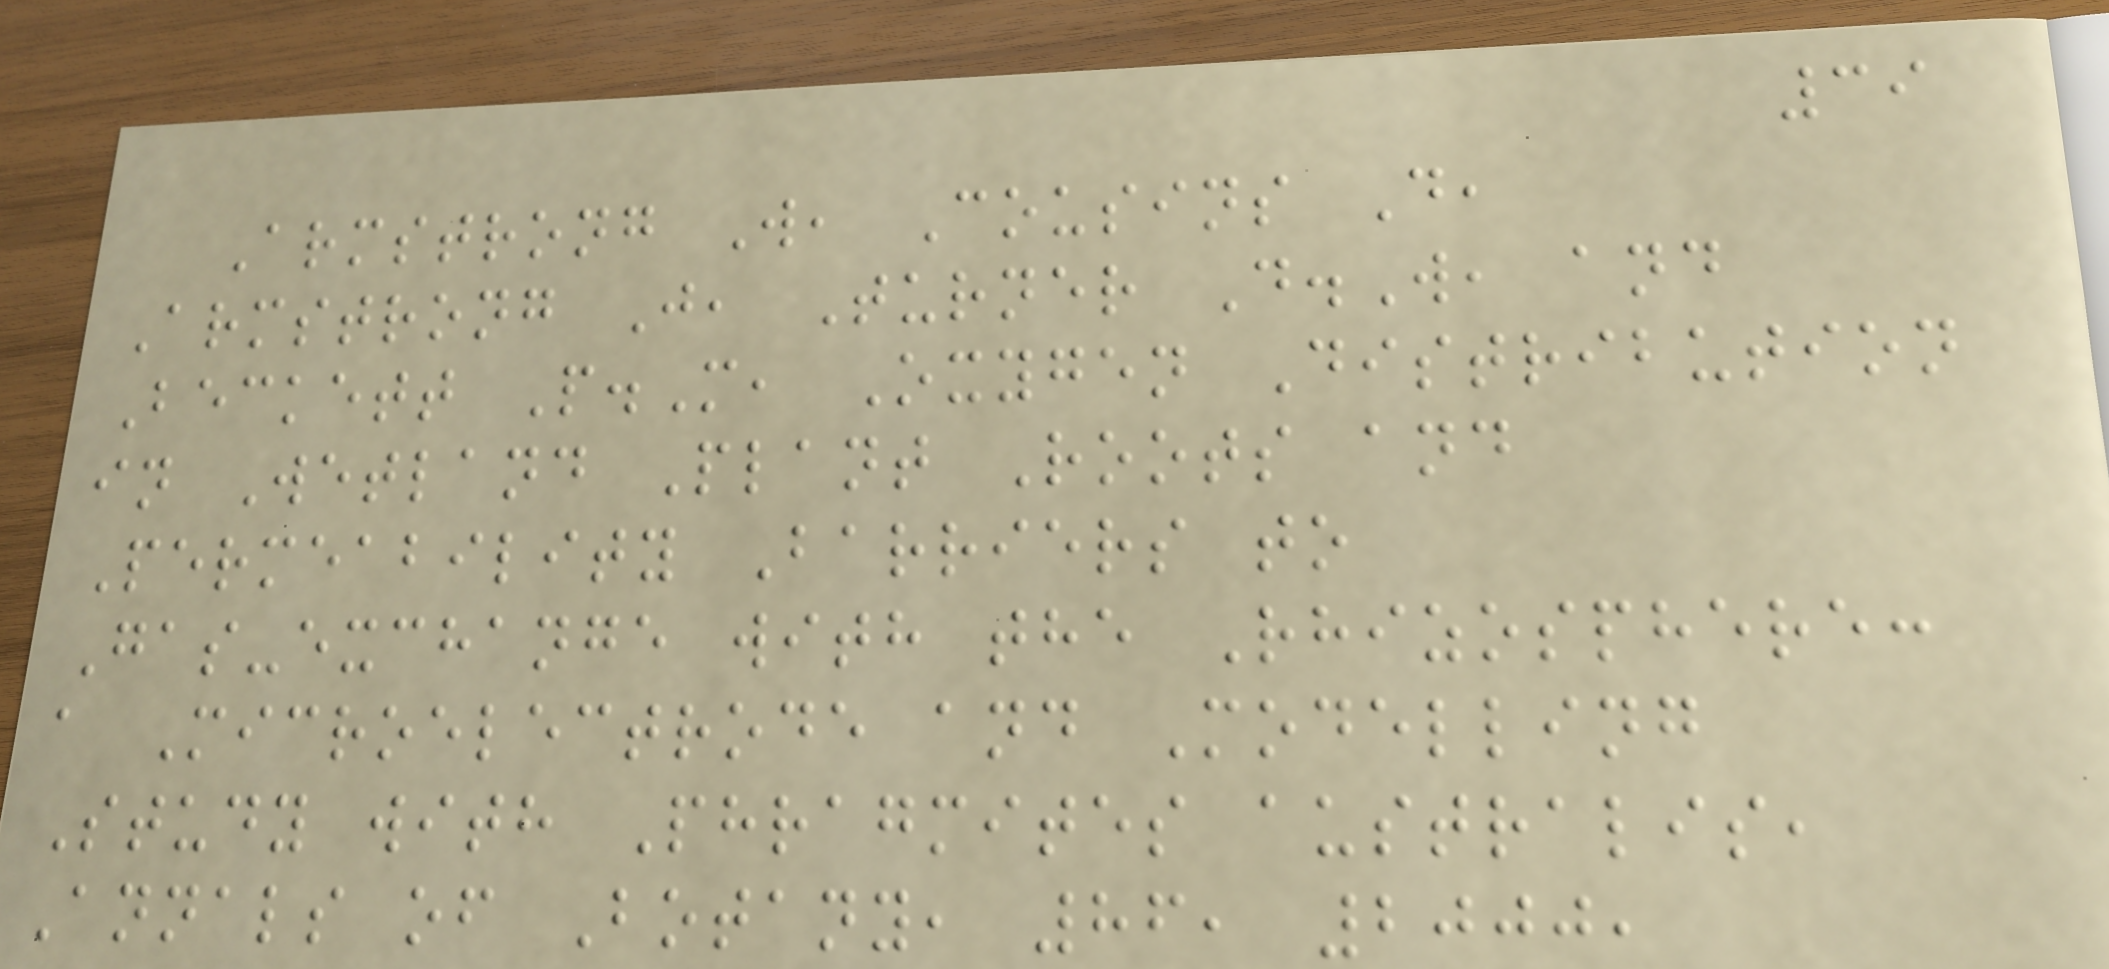39
Armstrong W, Cousins D,
Armstrong J, Turner D.W, and
Beckett P.M, Oxygen Distribution
in Wetland Plant Roots and
Permeability Barriers to
Gas-exchange with the Rhizosphere:
a Microelectrode and Modelling
Study with Phragmites australis,
Annals of Botany, 86, 2000,
